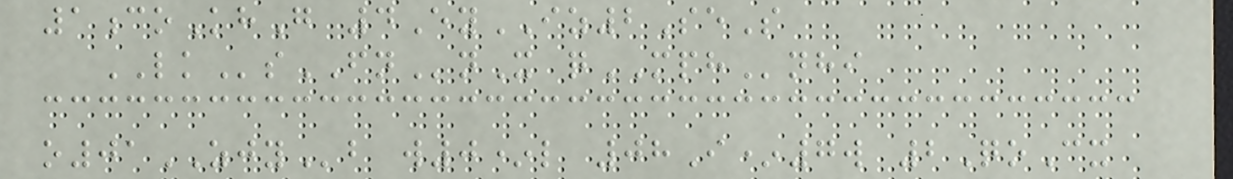1coKhG 4EyIZ2SeS
LKsFNnX qMPHnhi
o01ZJYb w0*l 08I*7w 2QoCx
